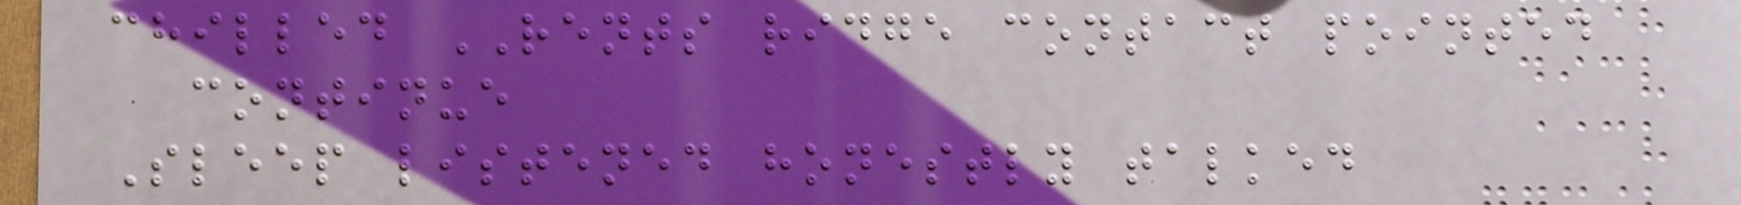chilled RENTS ridge contact pointed
continue
Sleep listened honestly talked
